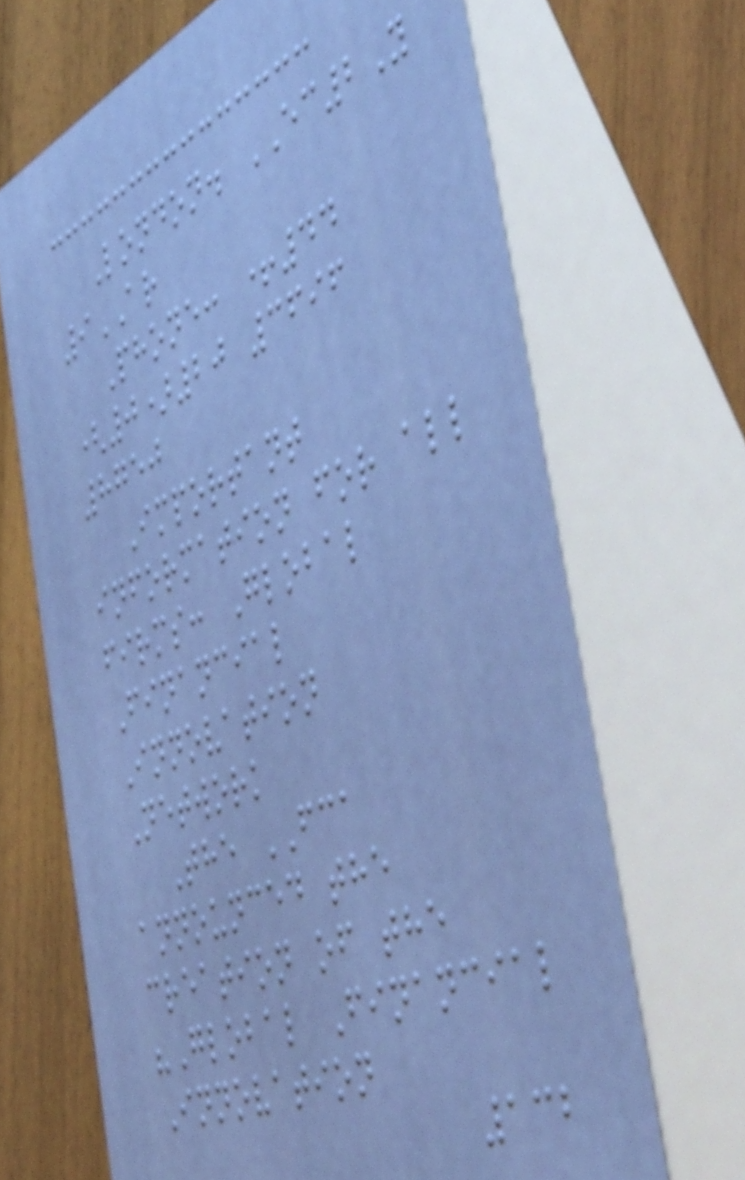London. EC2Y
9AR
Phone: +44
(0)20 3696
8750
Important
information for all
firms: Global
Financial
Innovation
Network
The FCA
announced the
creation of the
"Global Financial
Innovation
132
